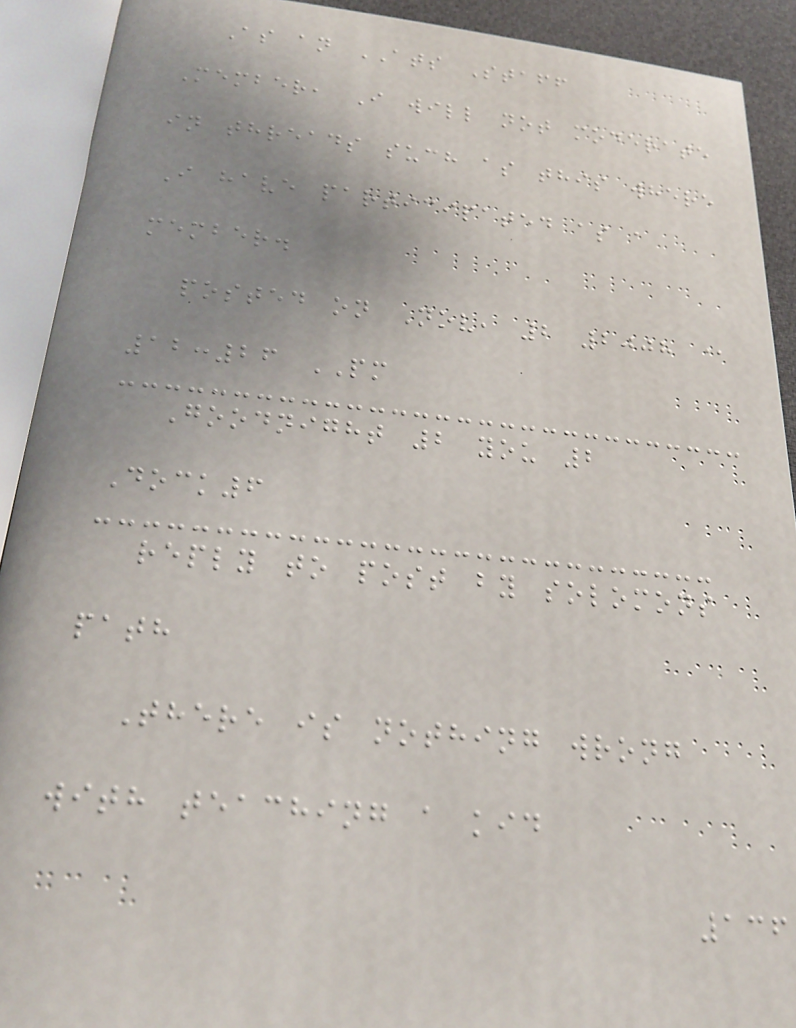As an ATS Staff
Member, I will not moderate
in threads such as this where
I have participated as a
member.
posted on Nov, 2 2008 @
12:26 PM
Goodnight 2 you 2
Dock6
reply to post by solomons
path
There is nothing wrong
with teaching a kid
136
